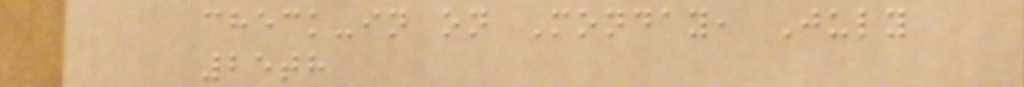check-in on Monday, July
25th
